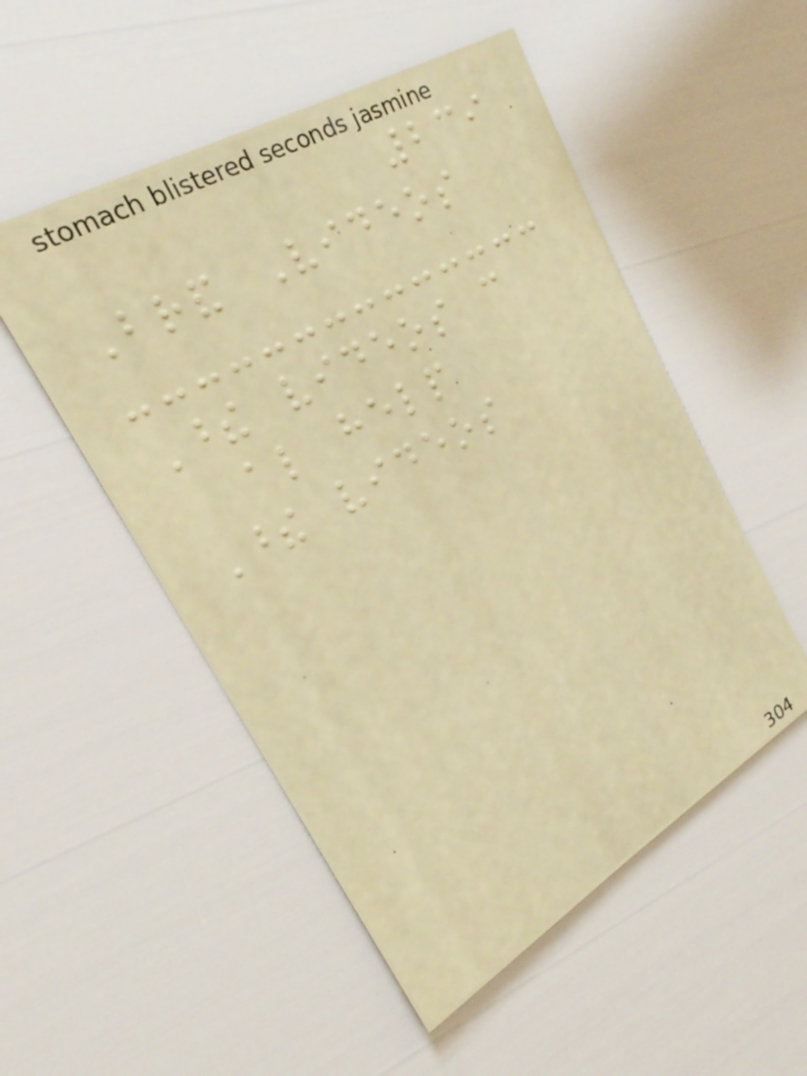239
Brand Videos
These videos can
also help
These videos
